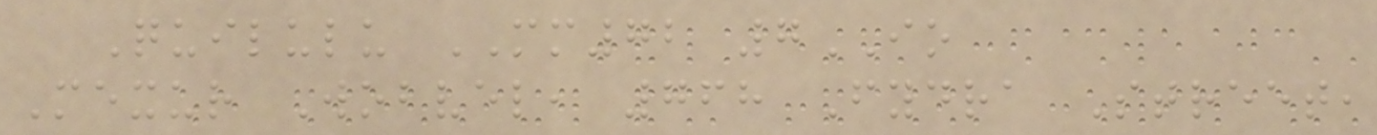Quilulu MM72 7IO
Mexur Wobvel, 768 Fydra Street,
